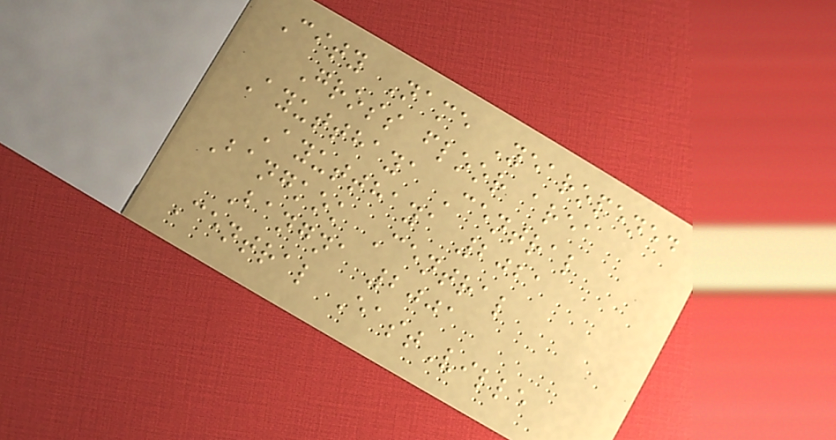City Name Yearopened
Gross floor area
Ayutthaya Central
Ayutthaya 2021
Bangkok Central
Bangna 2001
Central EastVille
